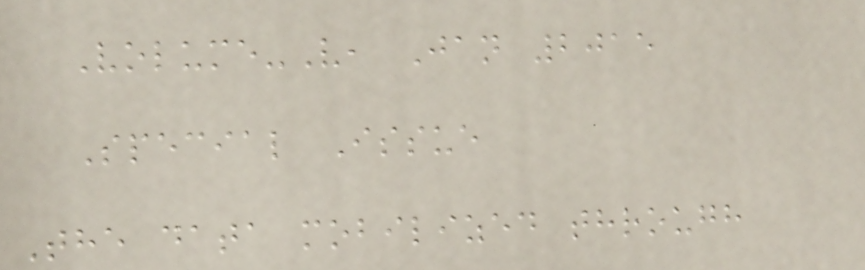Volume-V, Jan 2015
Special Issue
The data mobilized through
